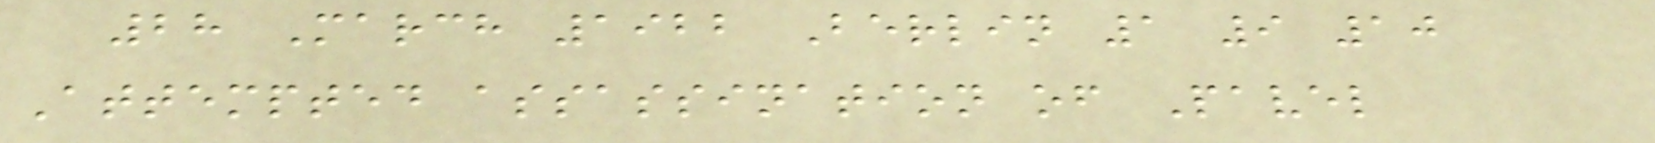28 March 1922 Berlin 1 9 10
Attempted assassination of Pavel
